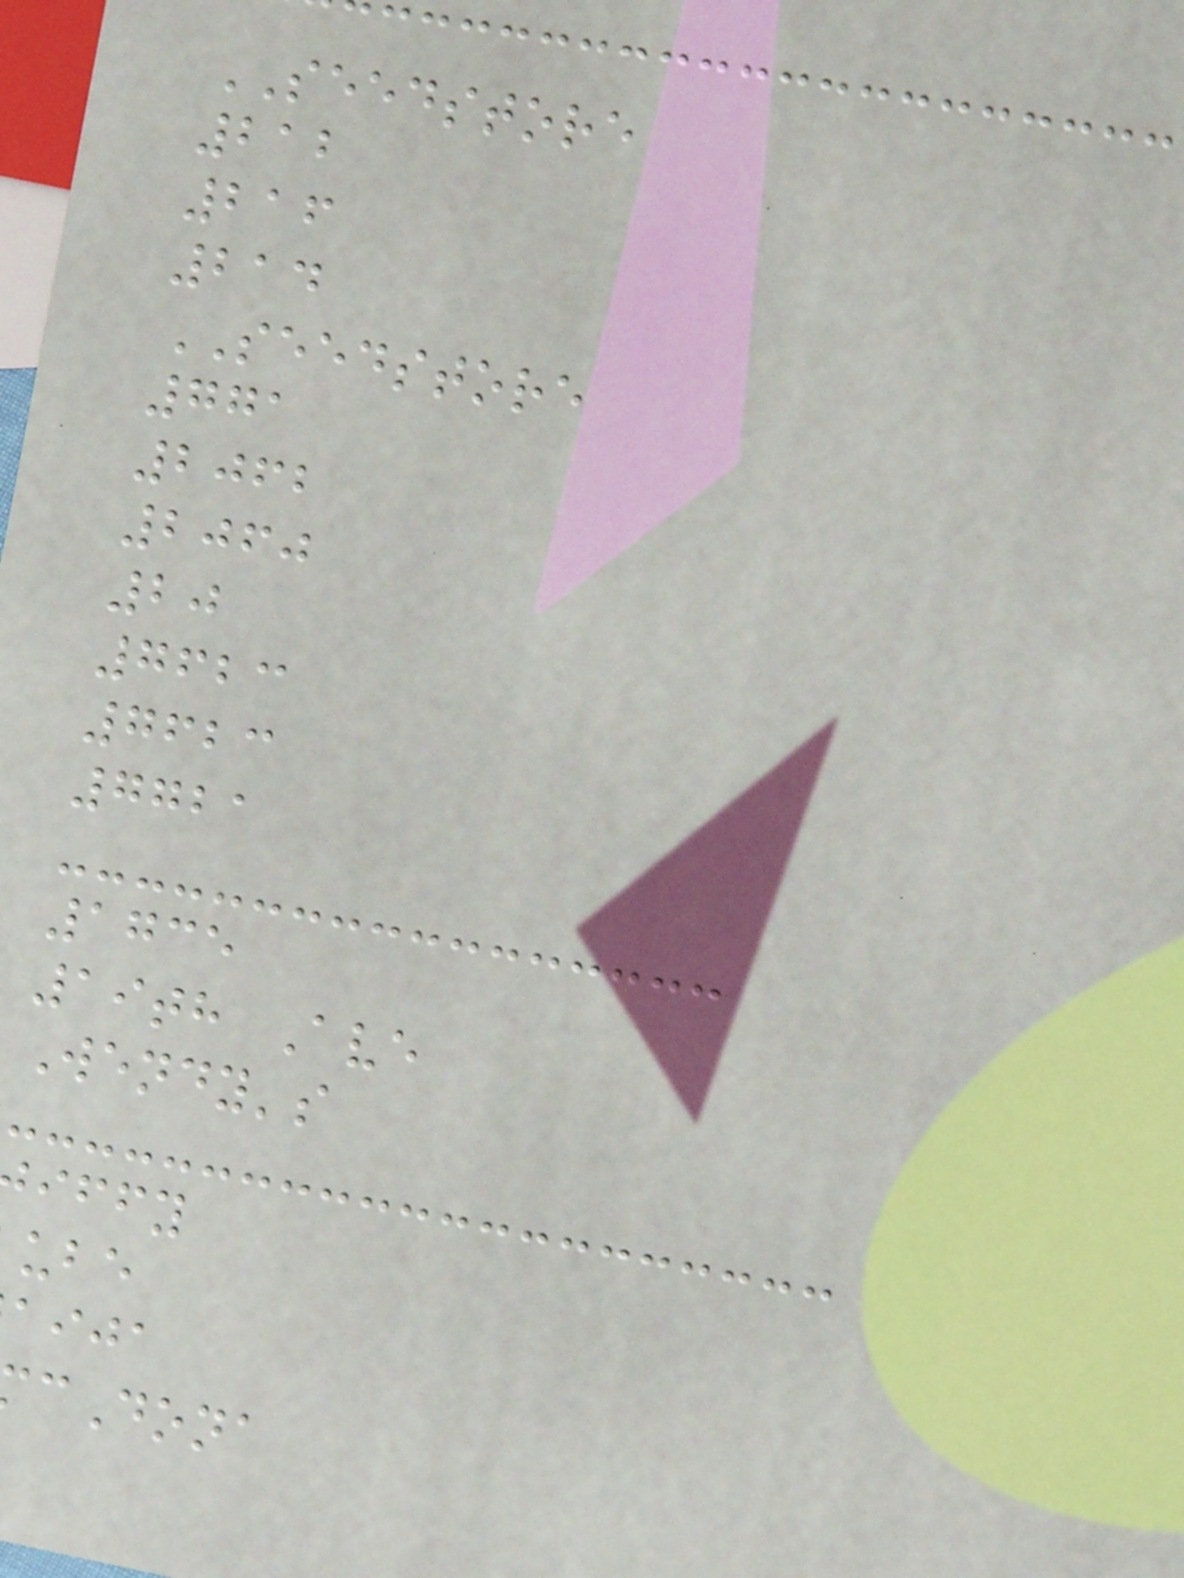SEEDSTORE
212
216
214
SEEDSTORE
771
2062
2060
20
7623
7623
7721
1735
19th Ave
Wendy's
iffy
aija
cDona
